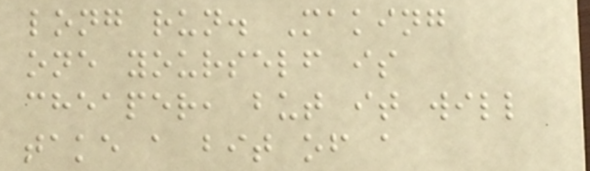long run. Making
one yourself is
cheaper, but it will
take a bit of a
